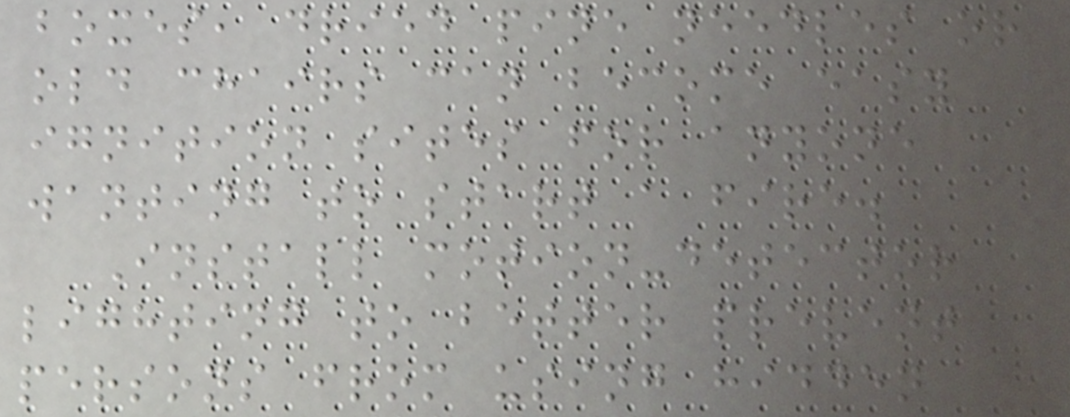boxes, dried pine needles or
old chairs can become easy
ignition sites for anyone
wanting to start a fire.
Install motion-detector
lighting to better prevent
persons from using hidden
